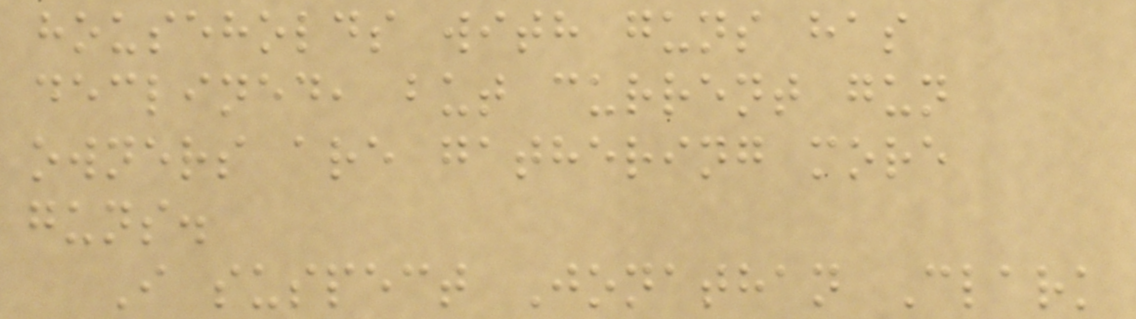households with guns has
declined, but current gun
owners are gathering more
guns.
I suspect Jonathan Clark
